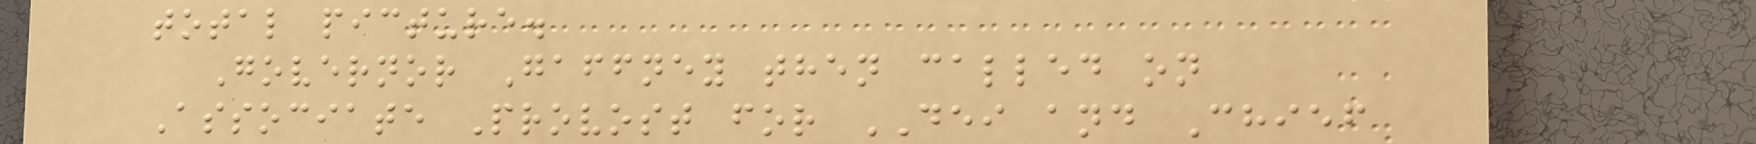total picture.
Governor Gaffney then called on
Associate Provost for DEI and Chief
